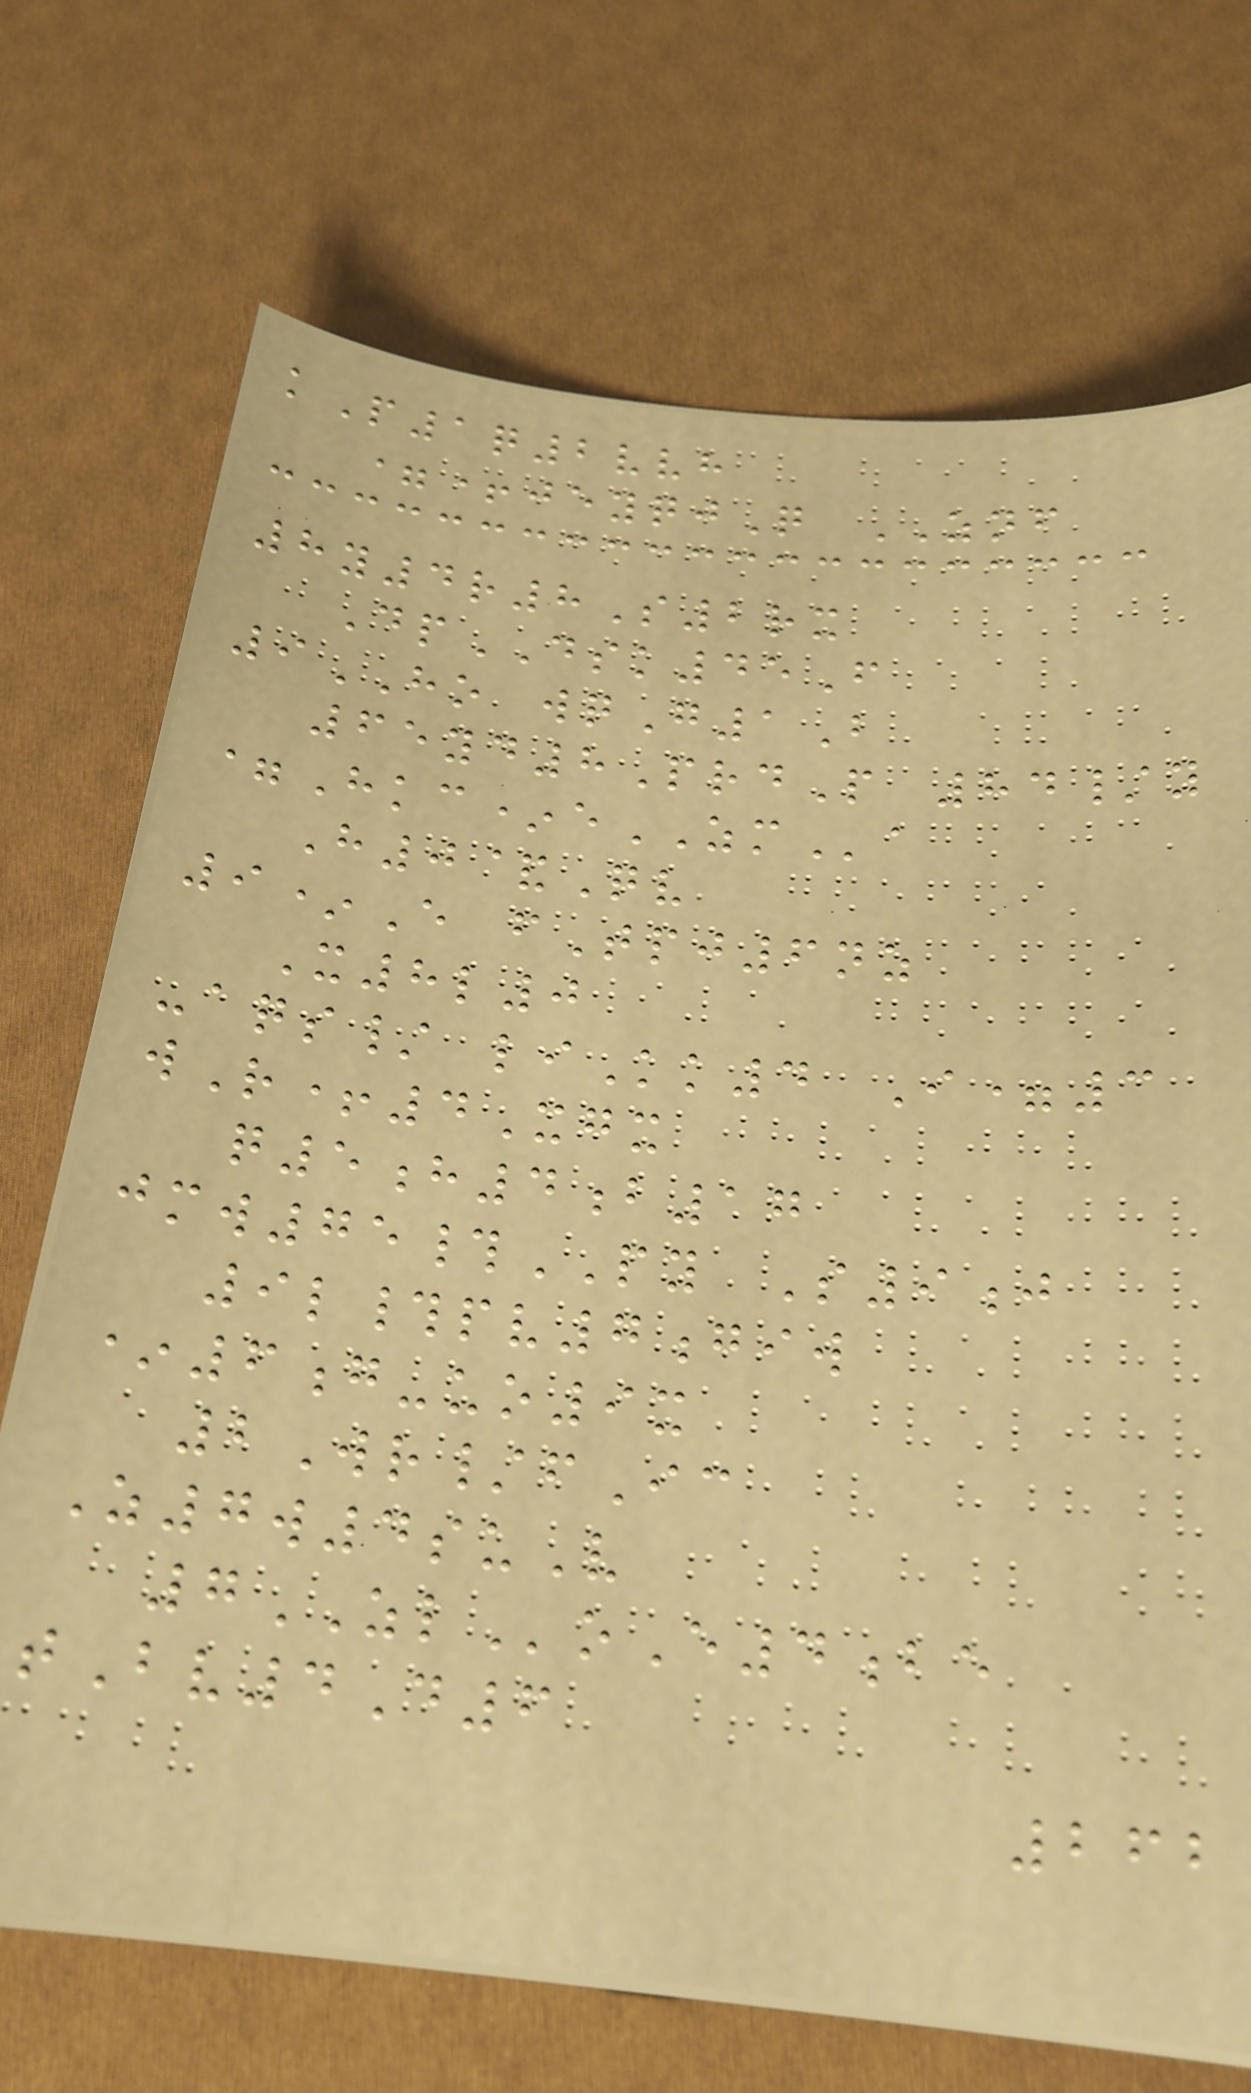kP1q2vvh
=+jeyqjQ ZNF
8y4r8S2rx
DpDSK45F
9HO wqG1B
65yd8PrdP 84/y
=Hkc*eZMa
H0&Qv
9*E fTpj6nz
X8l0
-aqs/ liKk4 I=3
wR+4Xgx
q5h4b17
jmw75#PY S9j
9l#pv7giw
*6g-uo9x
2Wr/fIc
Z7w4suV
7ZLoE4be
tBv4D6
262
